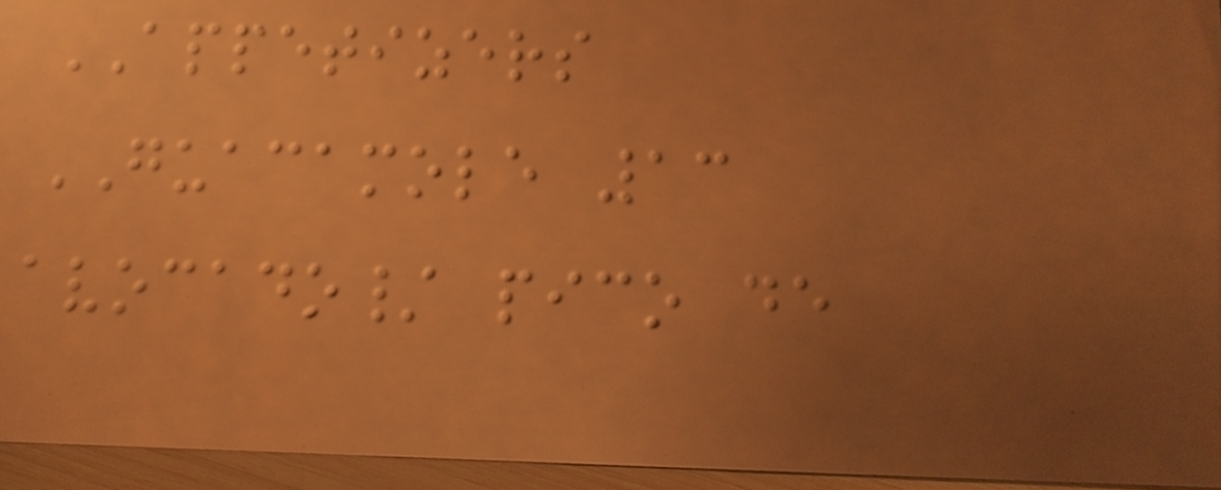APPETIZERS
GUACAMOLE 13
avocado/ pico de
